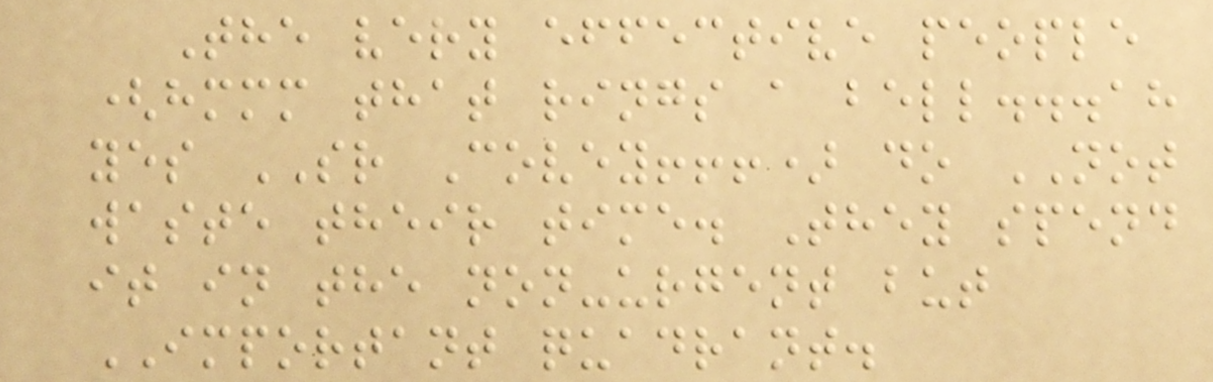The very effective people
(hmmm that rings a bell...ah
yes SR Covey!!!) do NOT
waste their time. They spend
it in the non-urgent but
IMPORTANT quadrant.
